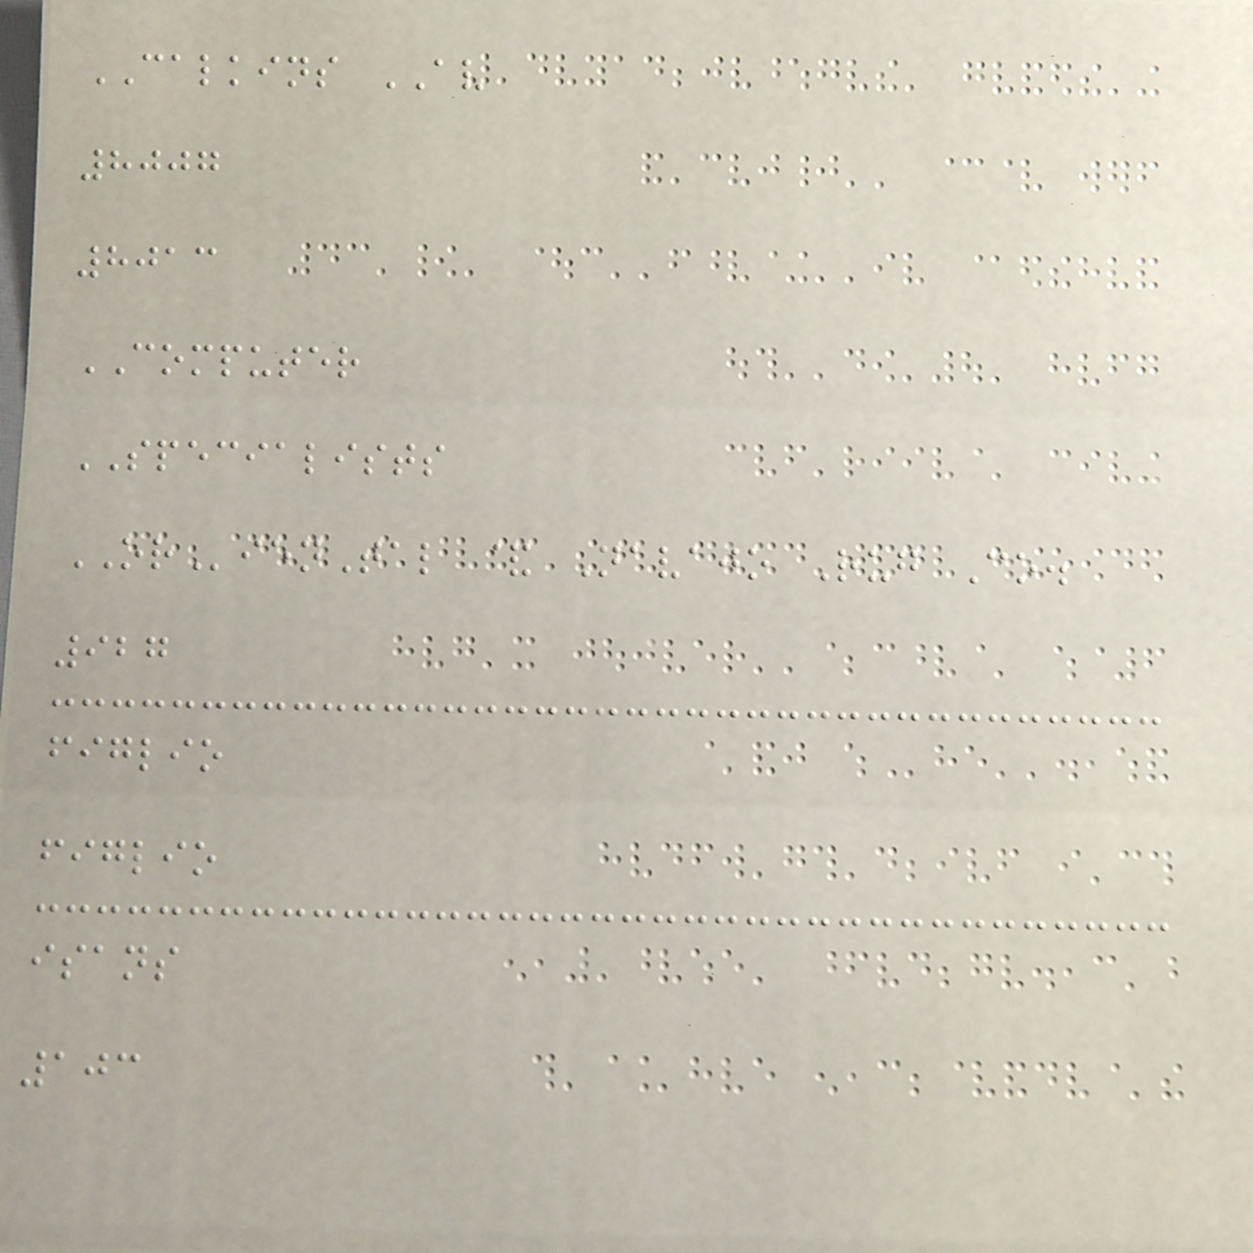CALKINS AV
8007
8013
COMPUTER
SPECIALISTS
ORienTal & Navajo Rug Co.
927
figlio
figlio
isans
103
